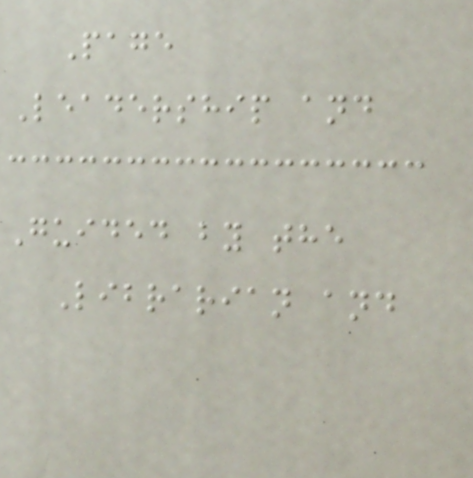Page
Leadership and
Guided by the
Librarian and
